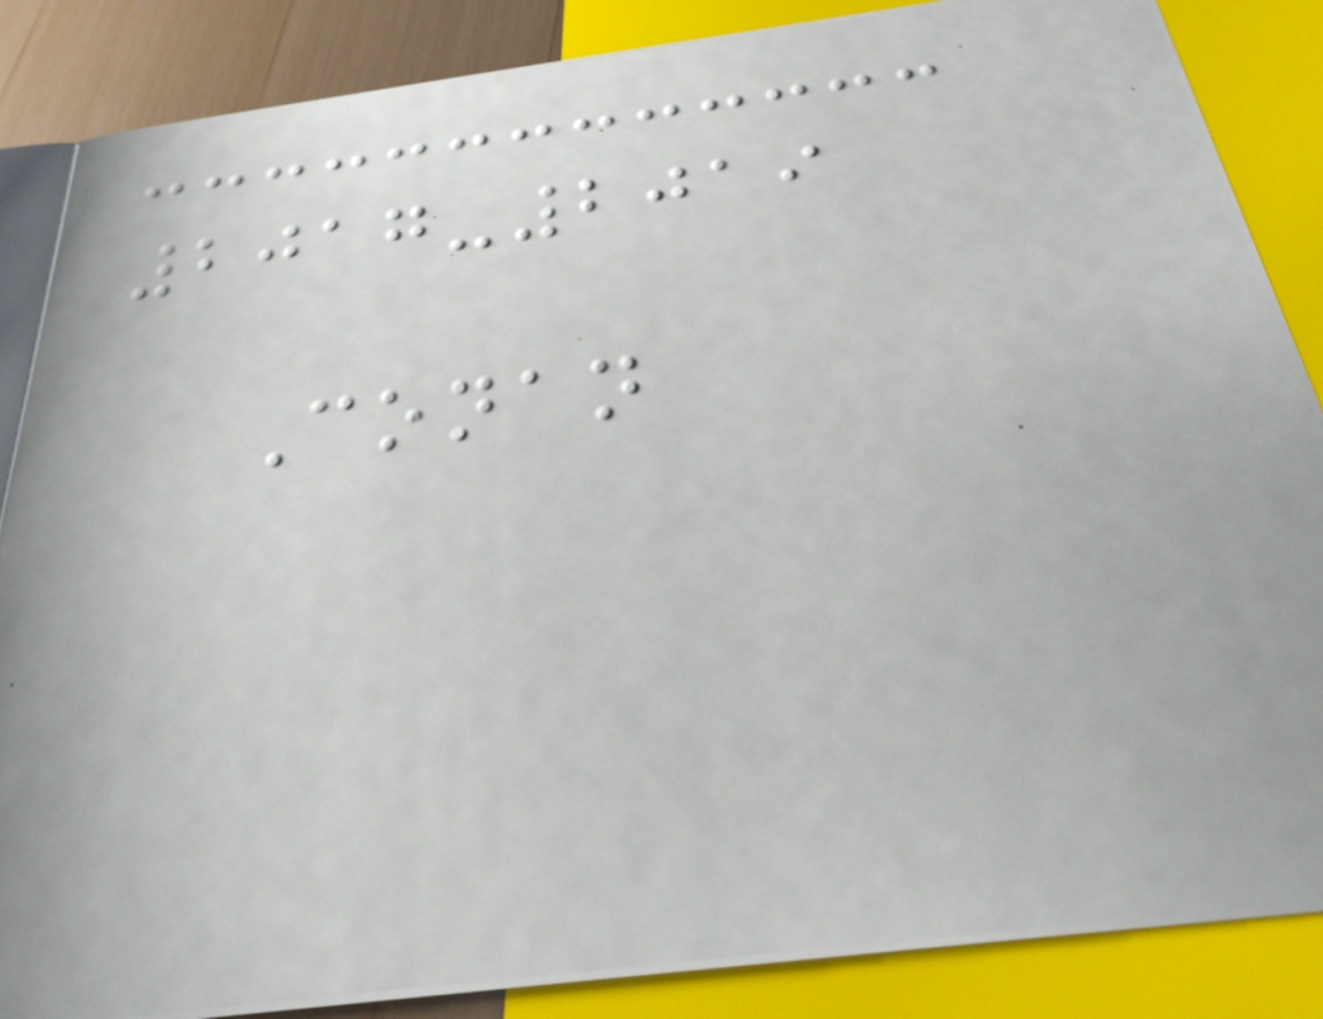2017-2019
Conan
